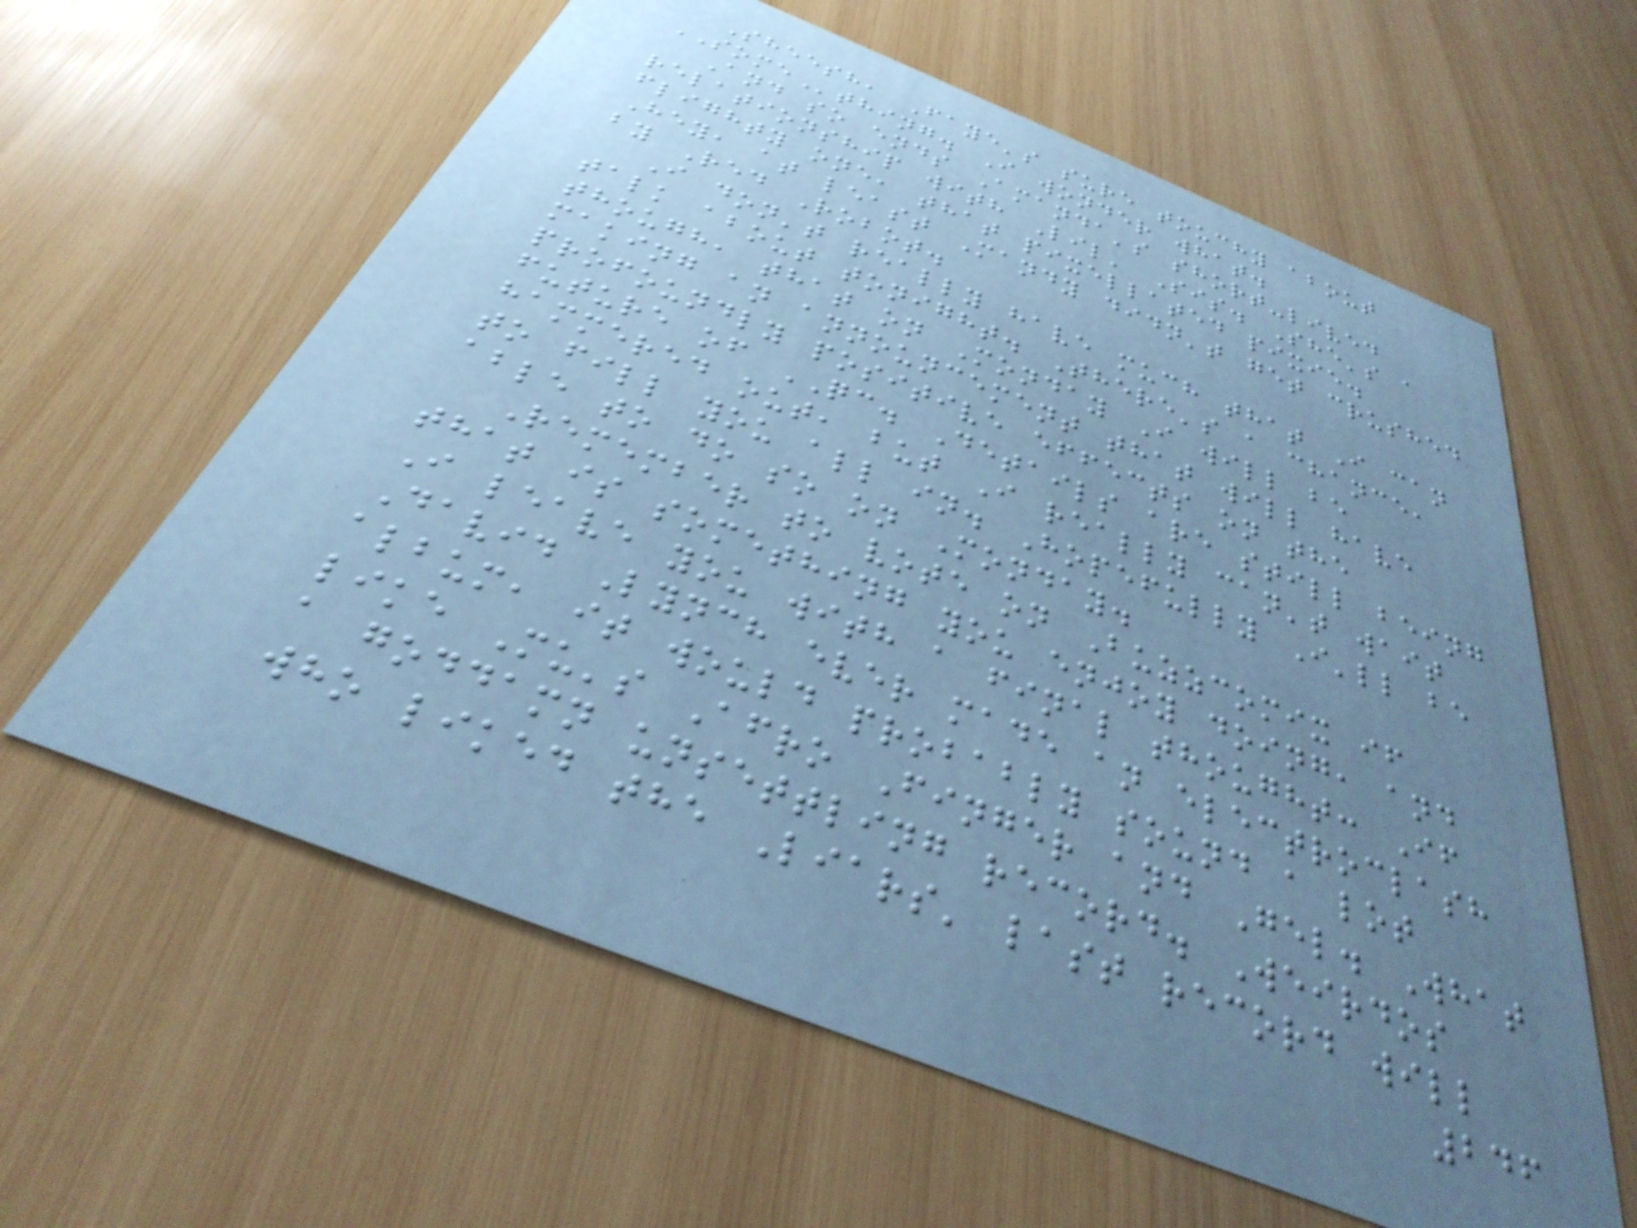Sheesh, Faye's sure touchy about
SOMEthing. I wonder what.
And so ends Amanda's short-lived
relationship with Lil' Sis. She's a
flighty one, that pixellated pixie.
Hey, at least Mandy didn't get crushed
by Red Robot.
I don't really have much that I can
talk about tonight. There's a chance,
though, that on Monday I will be
making an announcement that will have
profoundly positive effects on the
future of QC. Details are still being
hammered out, but I really can't wait
to fill you all in. Hopefully I'll be
able to do so on Monday.
Remember to vote on Buzzcomix if
that is something you enjoy doing, and
I leave you with a final thought: If
David Lynch ever made an electroclash
album, it would probably sound a lot
like Mu's Afro Finger and Gel. What
a goddamn unsettling record. Weirdos
who liked the Liars' last record will
246
